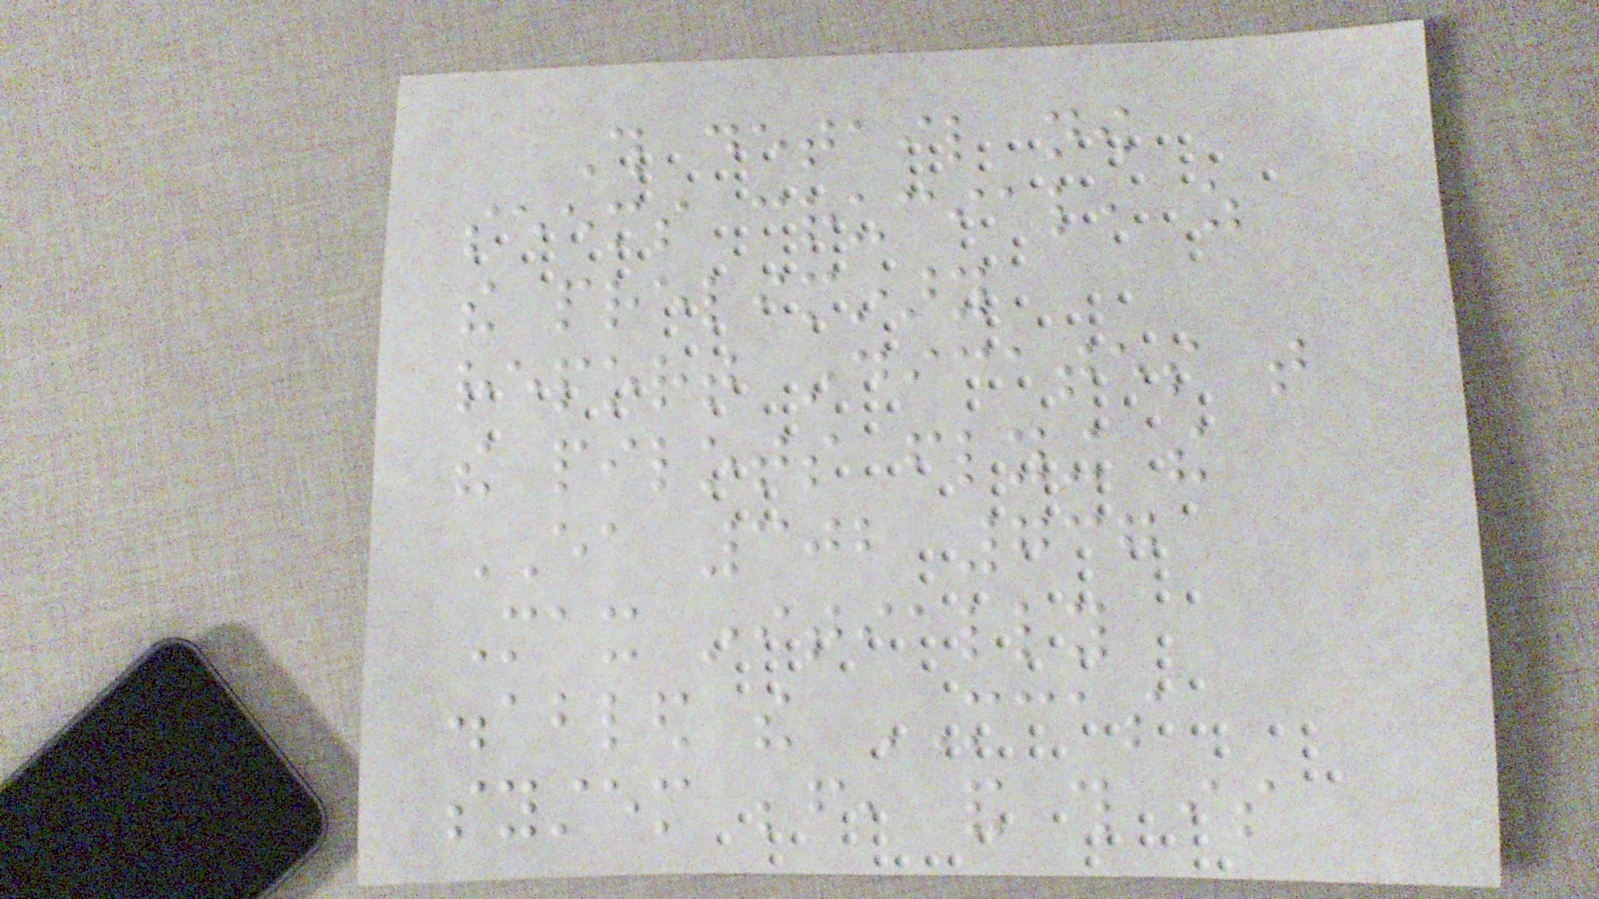This detail now
seems crucial, as
the preliminary
report indicates that
the pilots flying the
EA 302 737
Max initially
disabled the MCAS
system before, and this is
